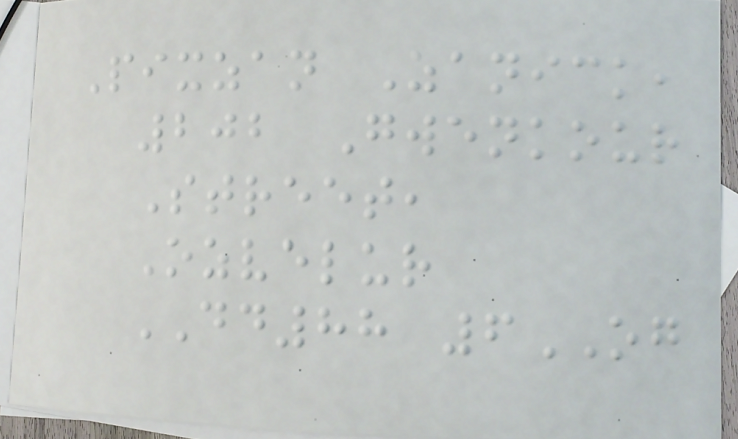Pixzan Zanick,
202 Gwenkour
Street,
Ozvelur
DD88 6OG
